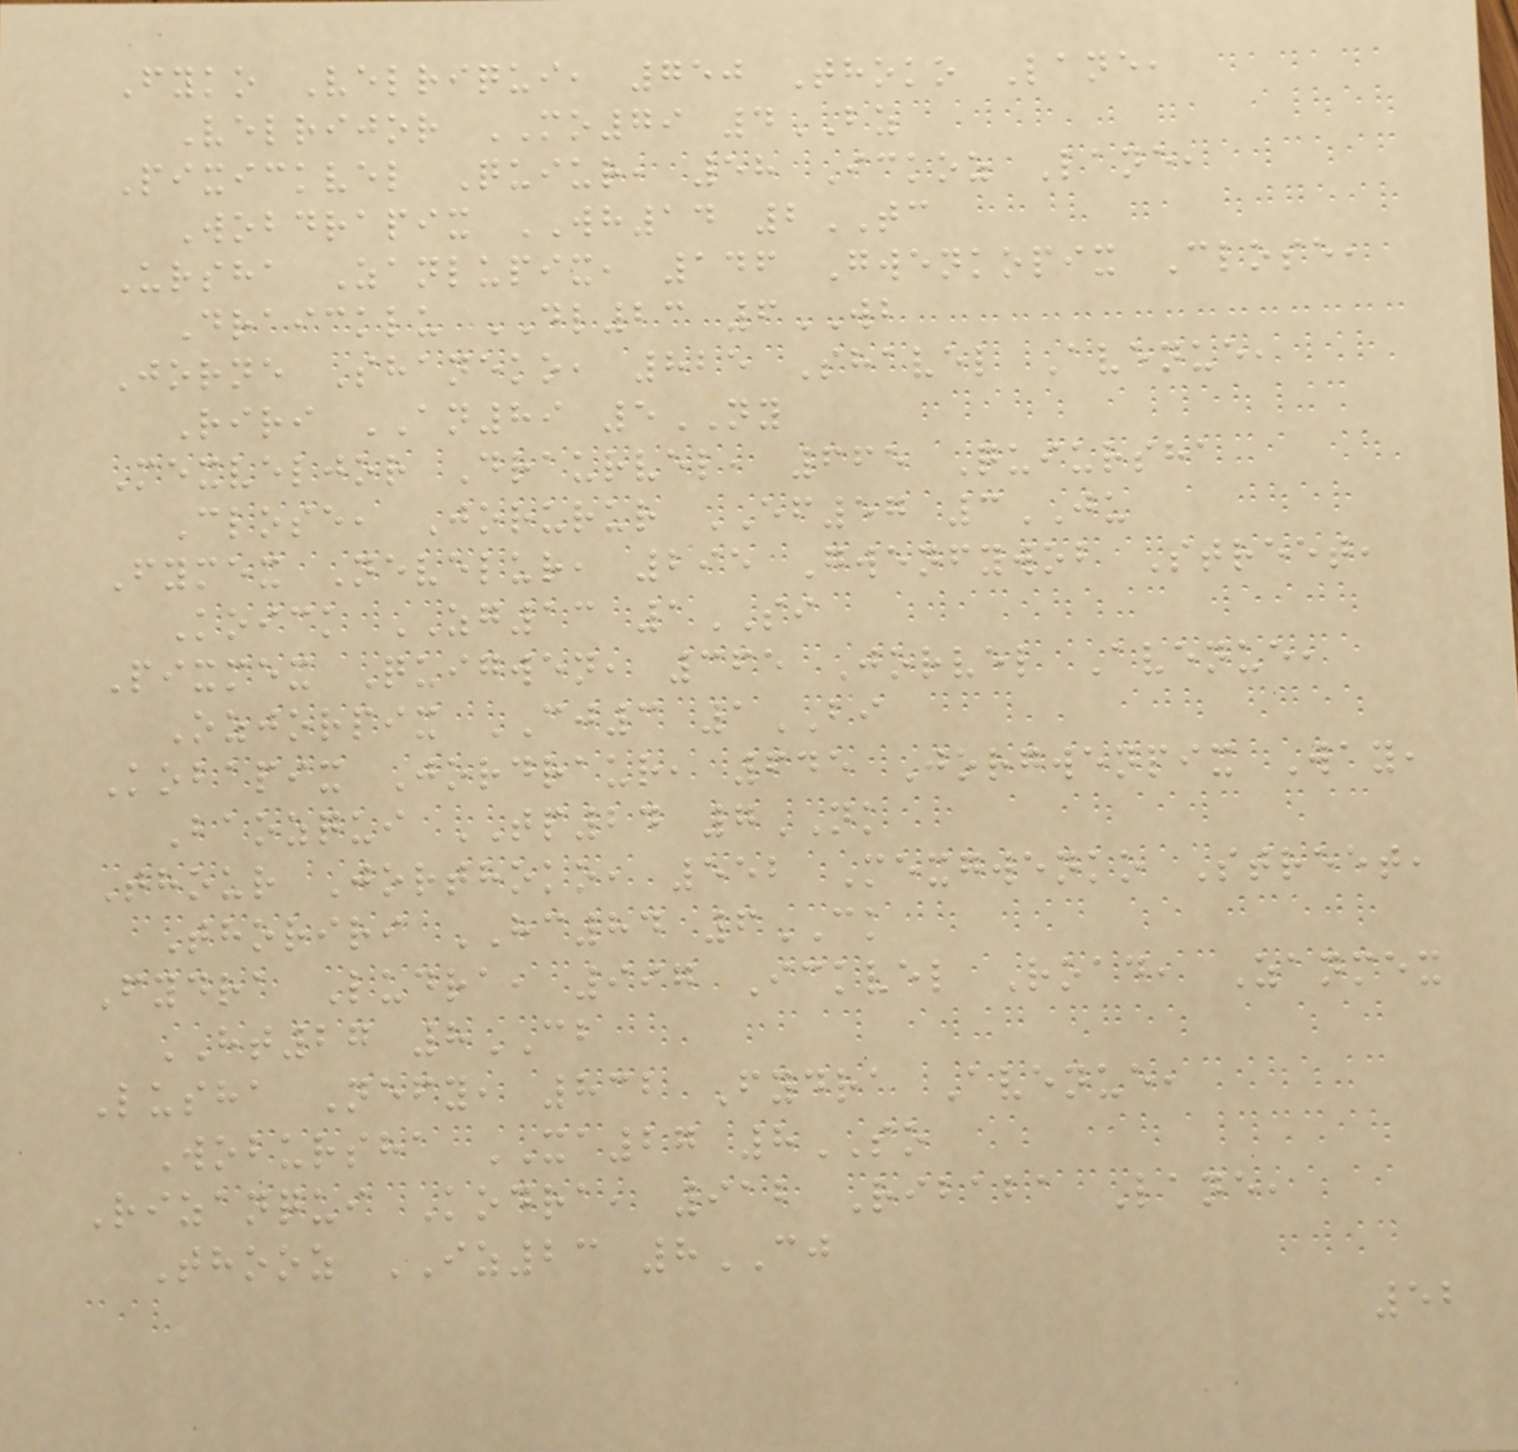Fyko Velriqui, 750 Thoko Lane,
Velrijor MO79 4BZ
Pixickvel Quiur, 58 Ickoz Lane,
Wobdrapix WH14 2TC
Ursha Zanlupix, 146 Gwenkopix Close,
Draicklu DL23 6WB
Jorne Shaneko, 825 Shavel Avenue,
Riri AN89 5NY
Mexveljor Draurvel, 665 Quiursha
Close, Jorurur EF57 3JU
Fymex Nevelur, 295 Gwenfywob Street,
Koick ZG13 1SI
Pixmex Quigwen, 365 Jorvel Avenue,
Ozjorpix CJ3 1BI
Kobapix Jordraur, 645 Jorgwenpix Way,
Baozqui TP24 7NK
Thour Jorthoko, 552 Mexgwenko Street,
Thoriri HC84 6CK
Fydra Ludra, 997 Ickvel Road, Zanmex
HT27 8CB
Lusha Nefy, 832 Fydra Avenue,
Wobursha XA27 8SO
Rizanqui Kodra, 912 Ribaba Lane,
Thooz IZ23 8CJ
52
